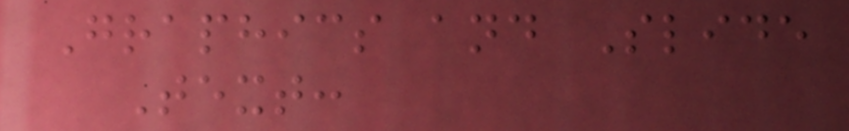Graphics and Slide
Text:
